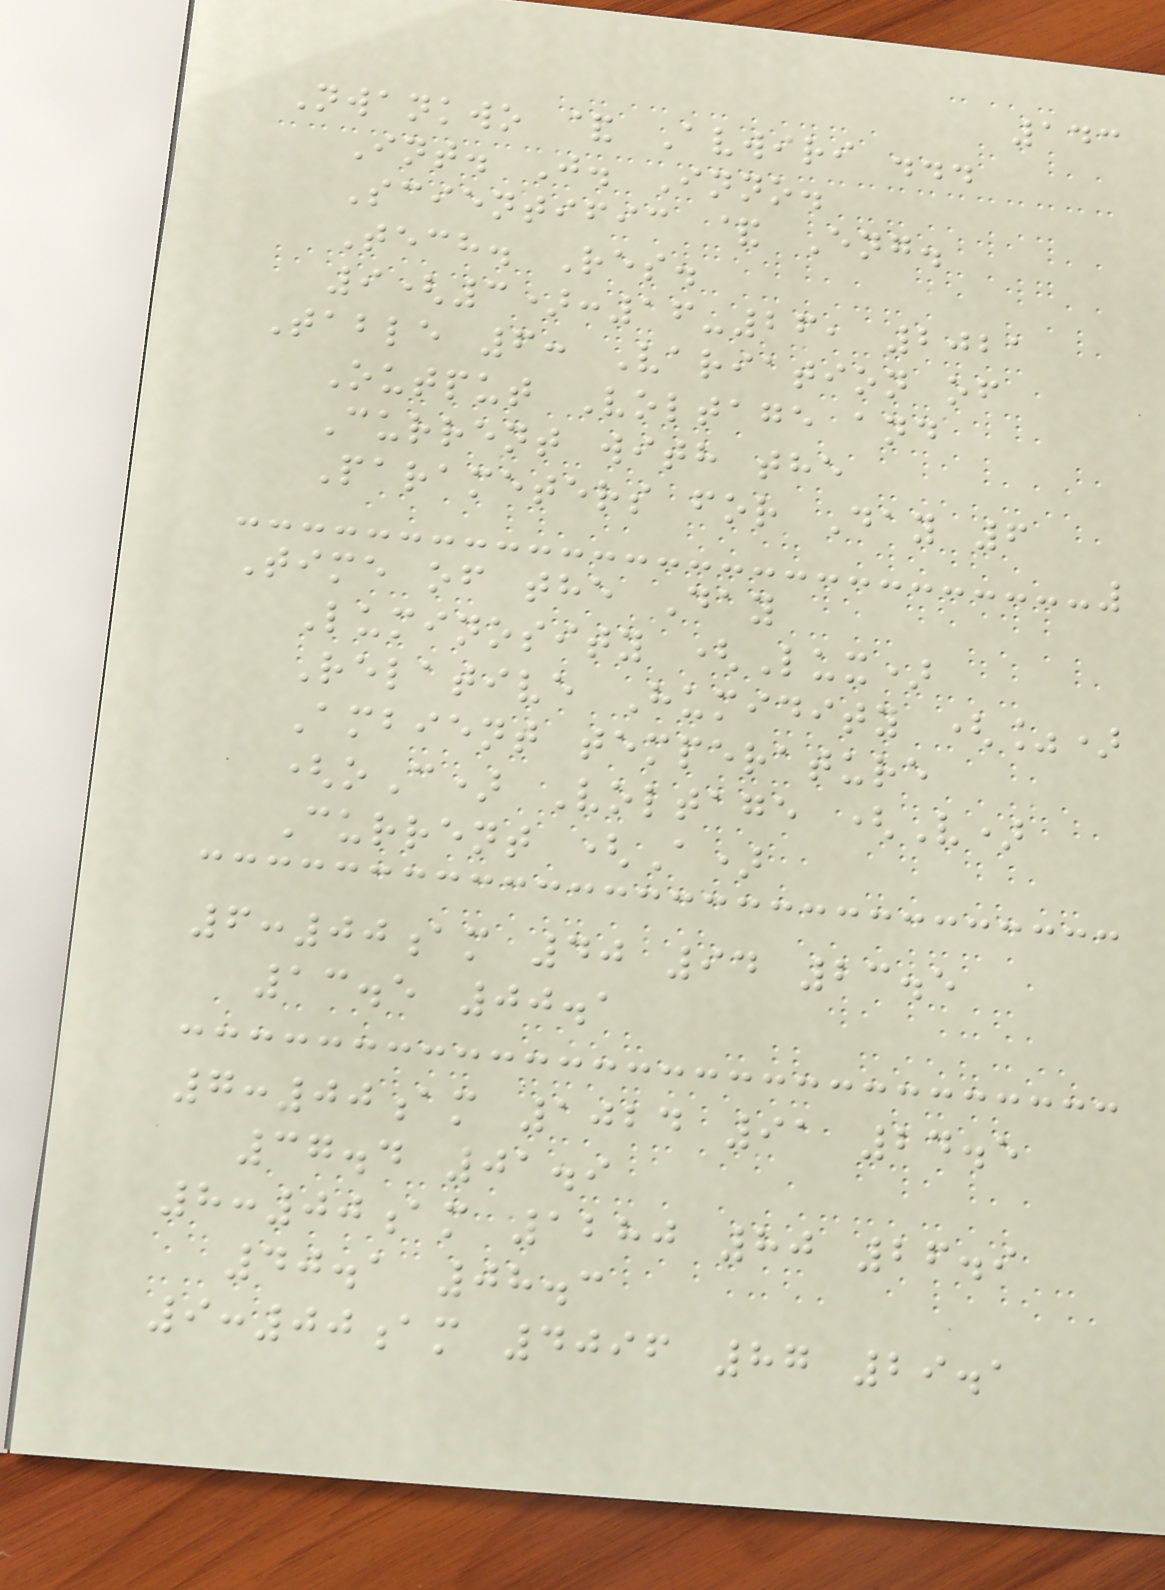143
Nwankwo & Avwiri ...
Int. J. Inno.
Scientific & Eng.
Tech. Res.
9(3):16-26, 2021
Table 6: Variation of
Output Voltage and
Current with the
Parameters for Day 6
Time of the Day
Luminosity (Lux)
Relative Humidity (%)
Ambient temperature
(oC) Voltage (V)
Current (A)
6:00am 40 94 23.5
13.5 00.1
7:00am 1024 91 24.5
37.4 01.9
8:00am 1280 80 26.9
40.1 08.3
9:00am 4096 87 29.1
